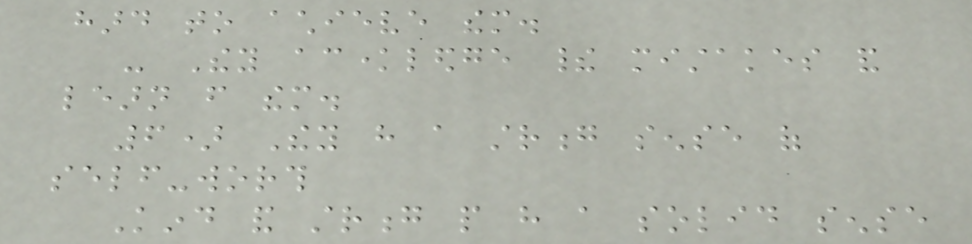hard to achieve them.
- They acknowledge their mistakes and
learn from them.
6) They have a strong sense of
self-worth
Kind and strong people have a solid sense
